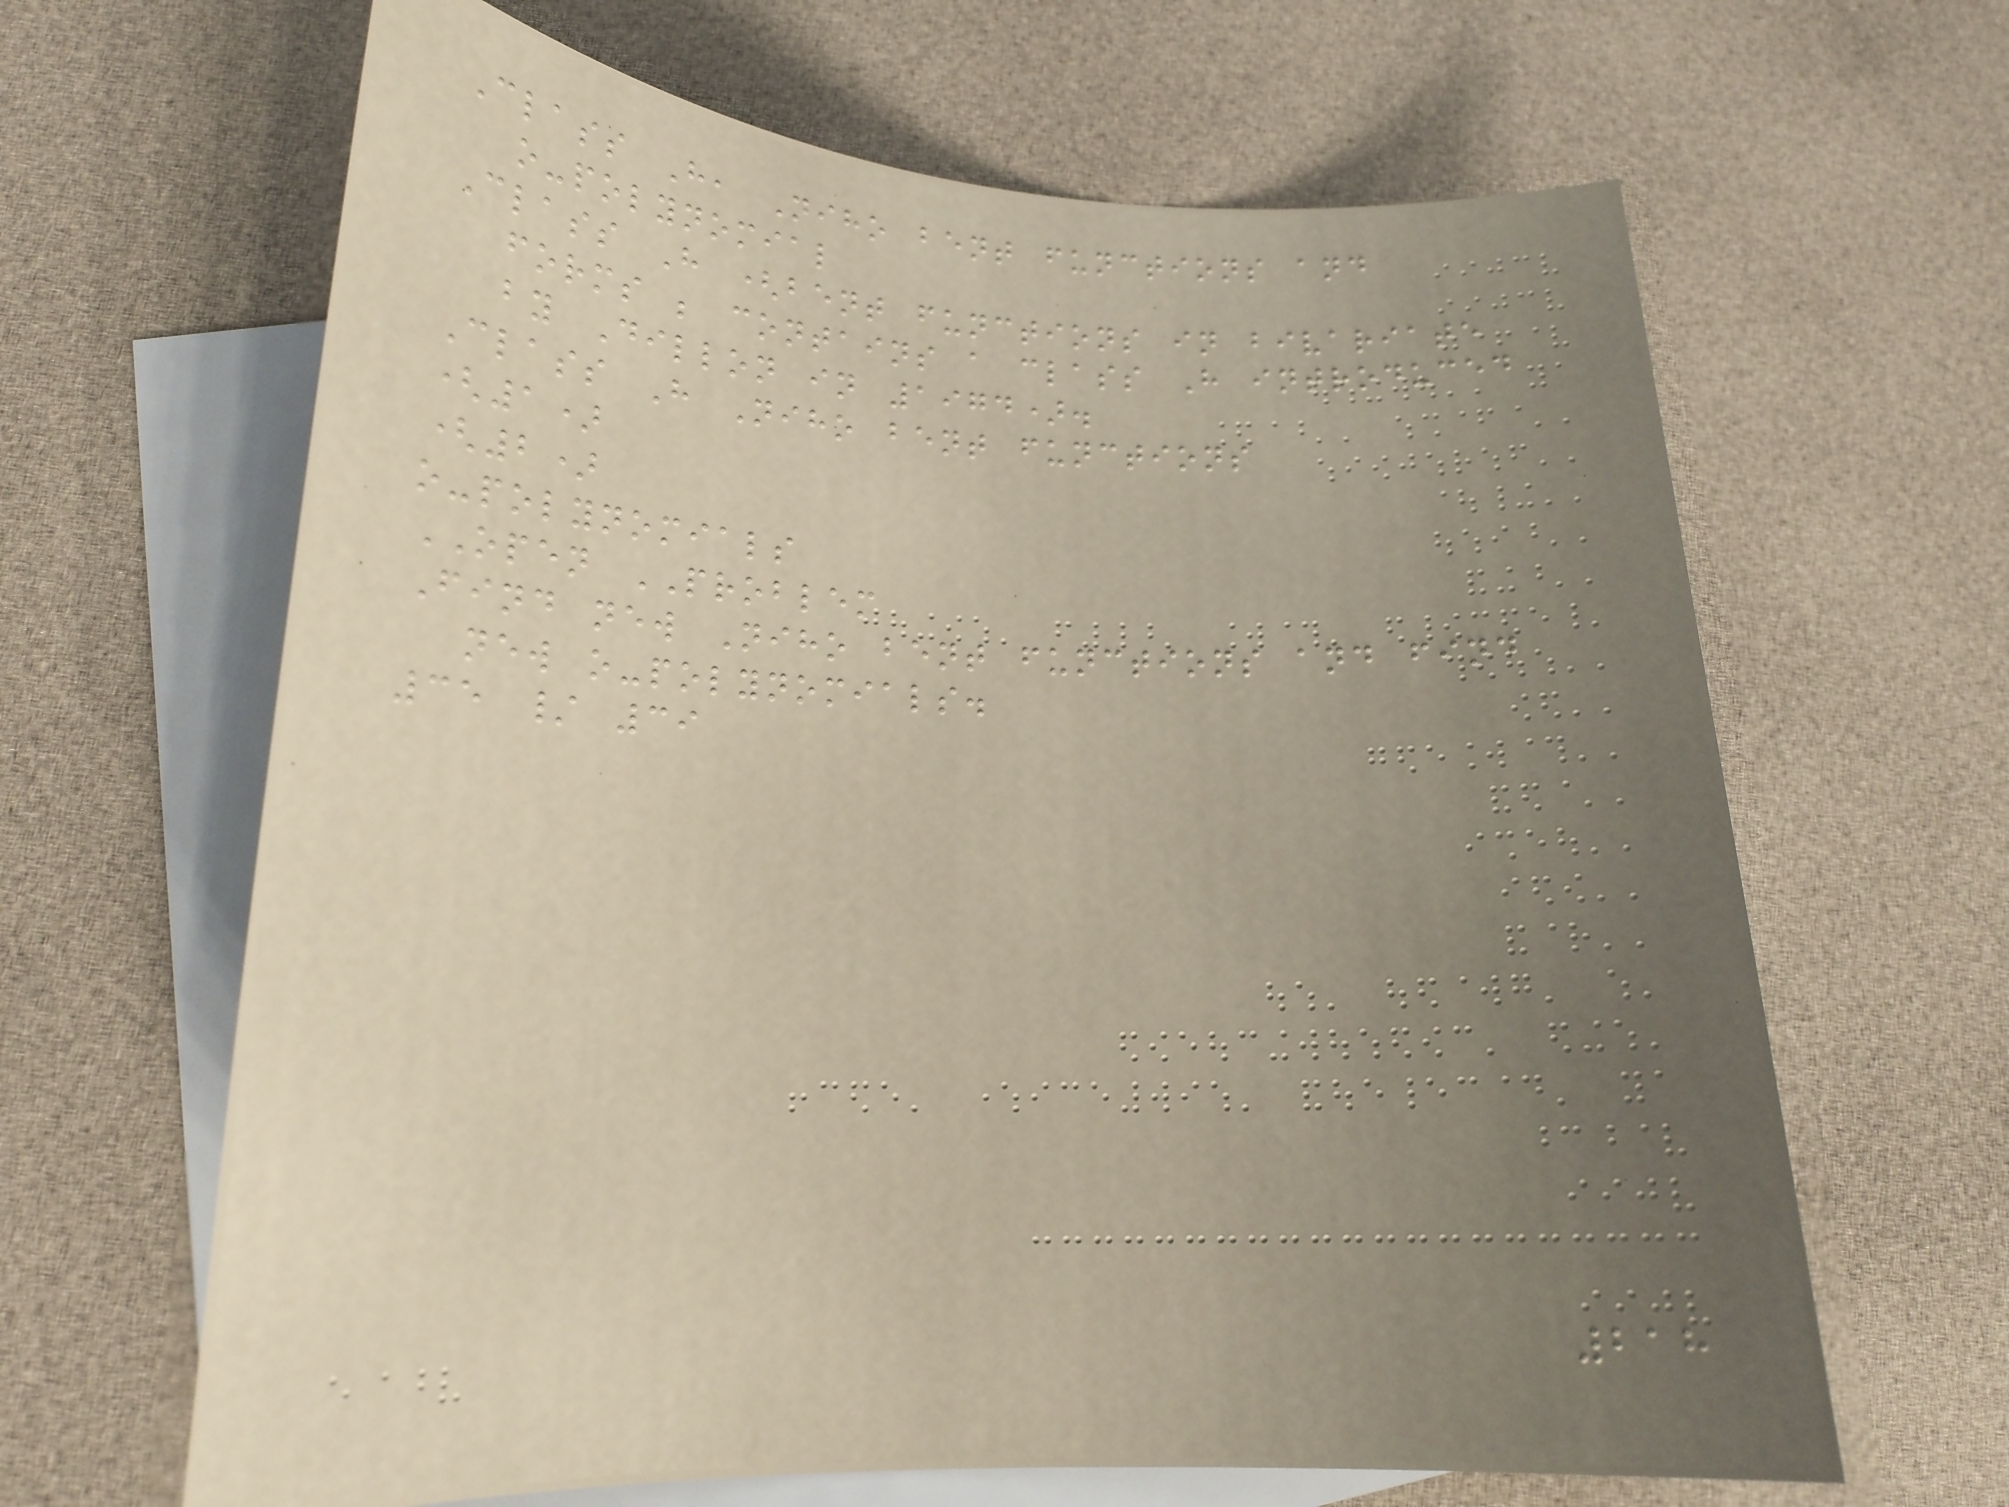Class H, Niho bent functions and
o-polynomial
Class H (bent functions in bivariate
forms ; contains a class H introduced
by Dillon in 1974).
Class H Niho bent functions
(1)
(2)
o-polynomials
OPEN PROBLEM
Find new Niho bent functions and find
new o-polynomials.
35 / 39
218
